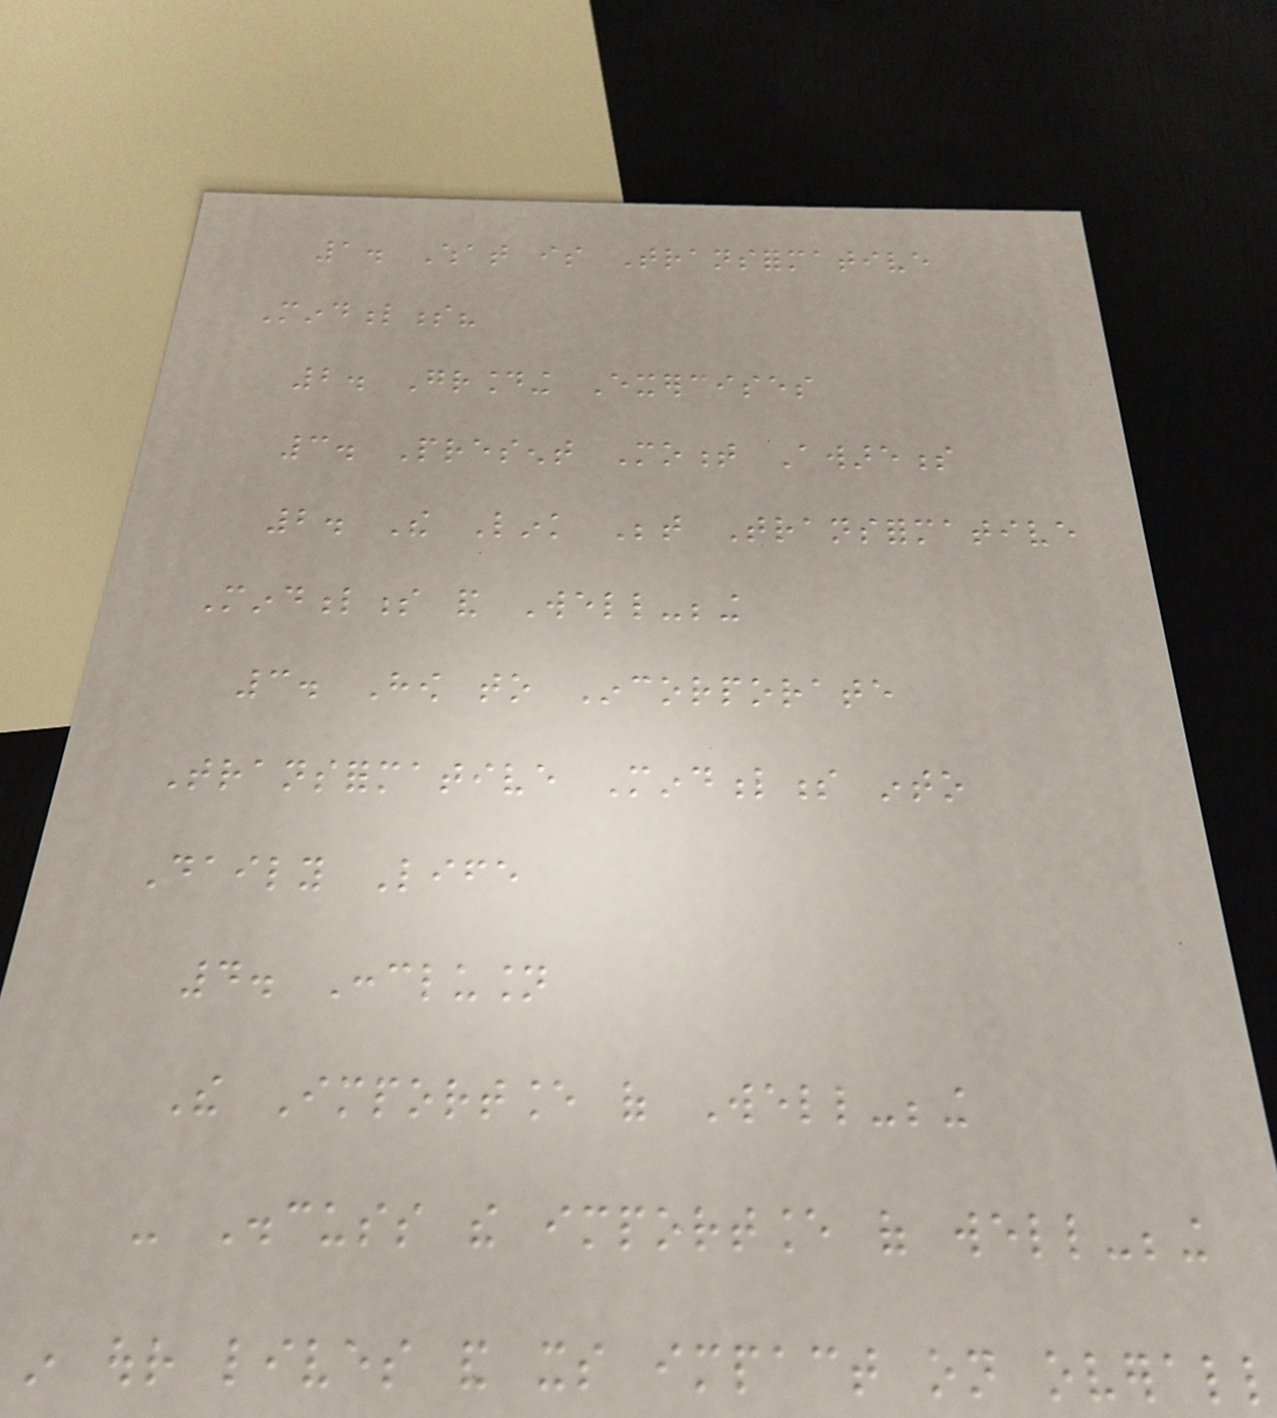1. What is Transformative
Mindfulness?
2. Grounding Exercises
3. Present Moment Awareness
2. The Link Between Transformative
Mindfulness and Well-being
3. How to Incorporate
Transformative Mindfulness into
Daily Life
4. Conclusion
The Importance of Well-being
- Discuss the importance of well-being
in our lives and its impact on overall
